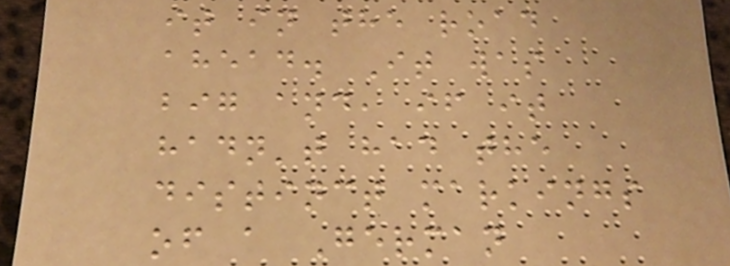it in the road
ahead. It was
big and, if it
hadn't had the
distinct markings
of a German
